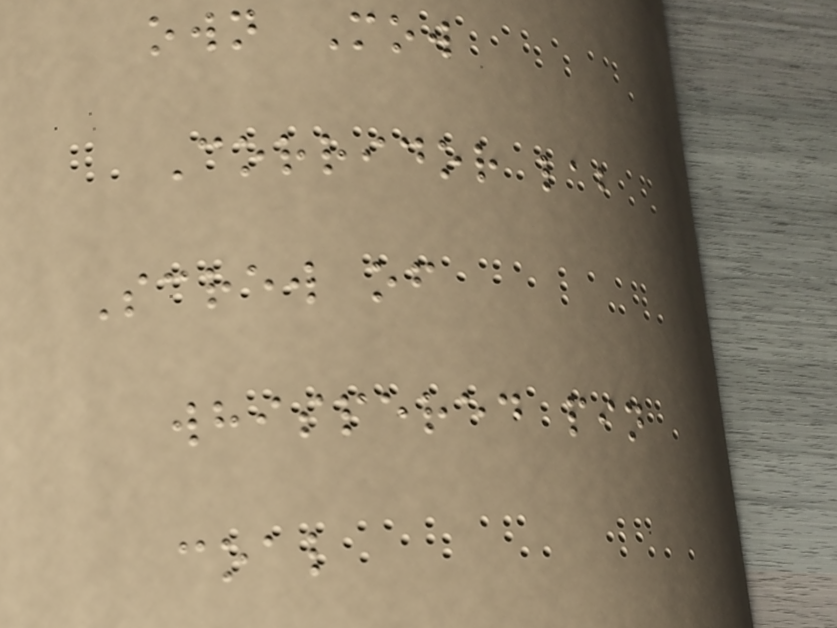own Mow
Corridor lab
Screw of
whispered pin
coal
